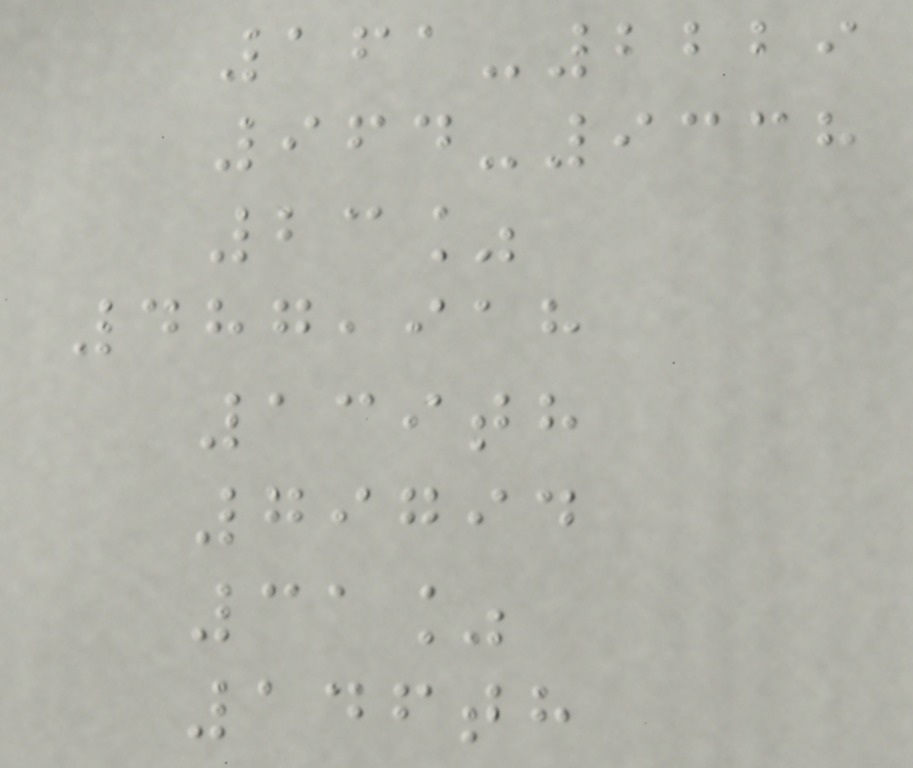161-2229
964-9338
23%
487,918
139th
79794
31%
146th
